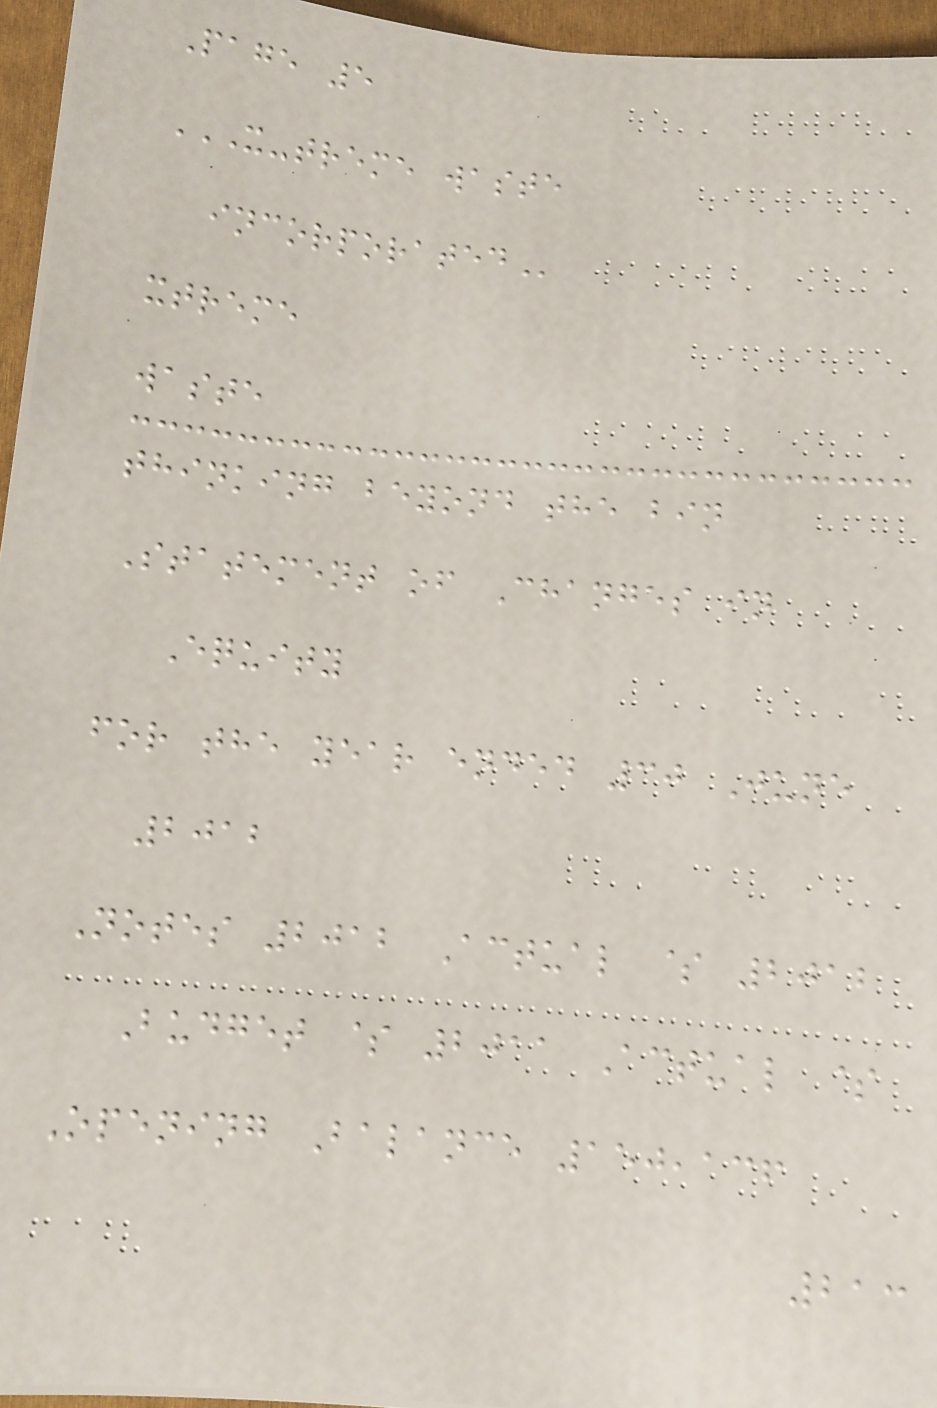Page 5
X-TREME WASTE
INCORPORATED
xtreme
waste
thinking beyond the bin
Statement of Changes in
Equity
for the year ended 30 June
2012
Notes 2012 Actual $ 2012
Budget $ 2011 Actual $
Opening Balance 150,136
213
